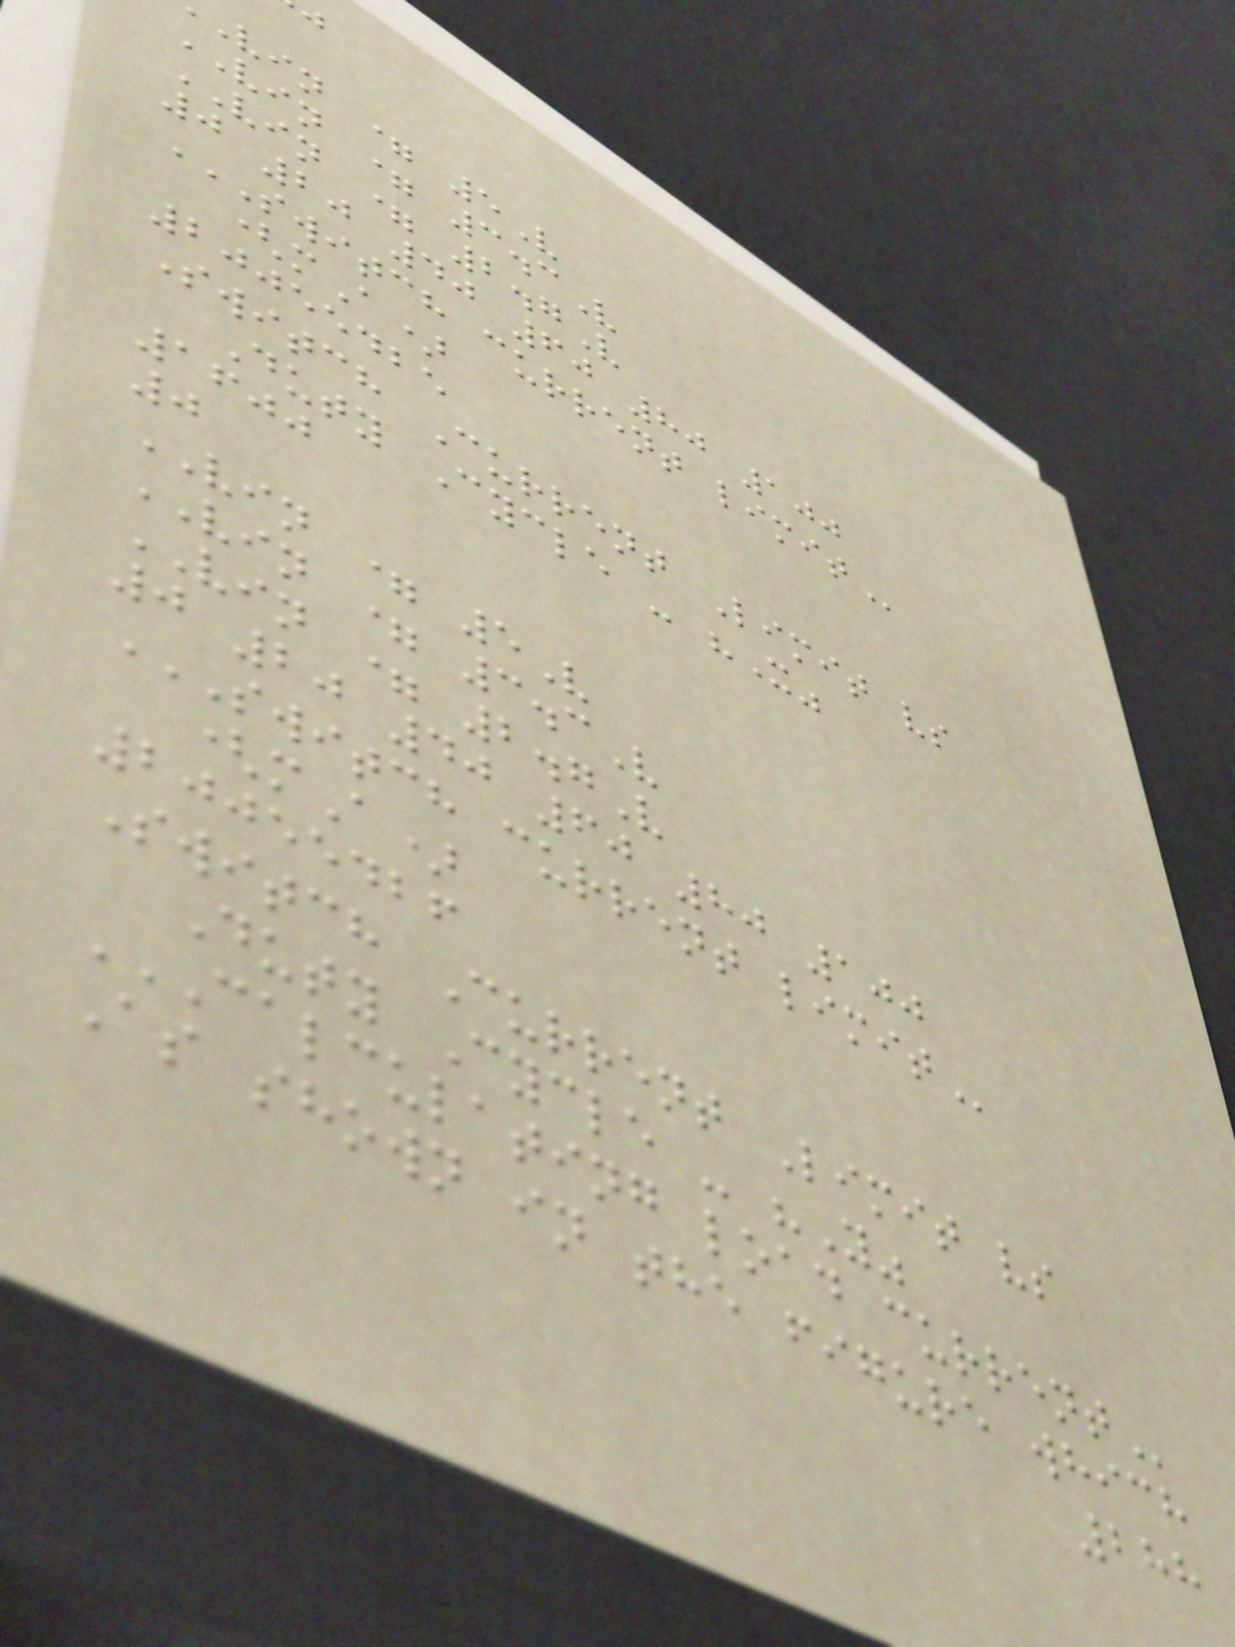vin = 5V
VIN = 3.3V
VIN = 2.7V
0 20 40 60 80 100
SWITCH CURRENT LIMIT
(mA)
20055425
Switch Current Limit vs
Duty Cycle - "X"
1600
0
VIN = 5V
VIN = 3.3V
VIN = 2.7V
0 20 40 60 80 100
SWITCH CURRENT LIMIT
(mA)
20055426
Switch Current Limit vs
Duty Cycle - "Y"
CALCULATING LOAD CURRENT
As shown in the figure which
288
